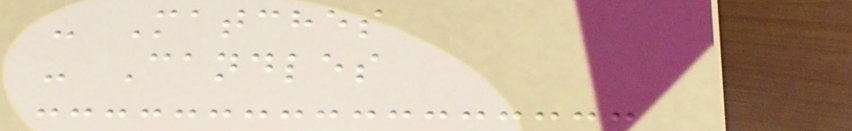- Matches
- Candles
